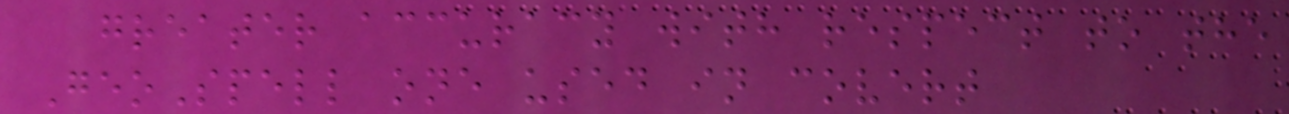greater accuracy with respect to the
GeoSpell one used in covert
